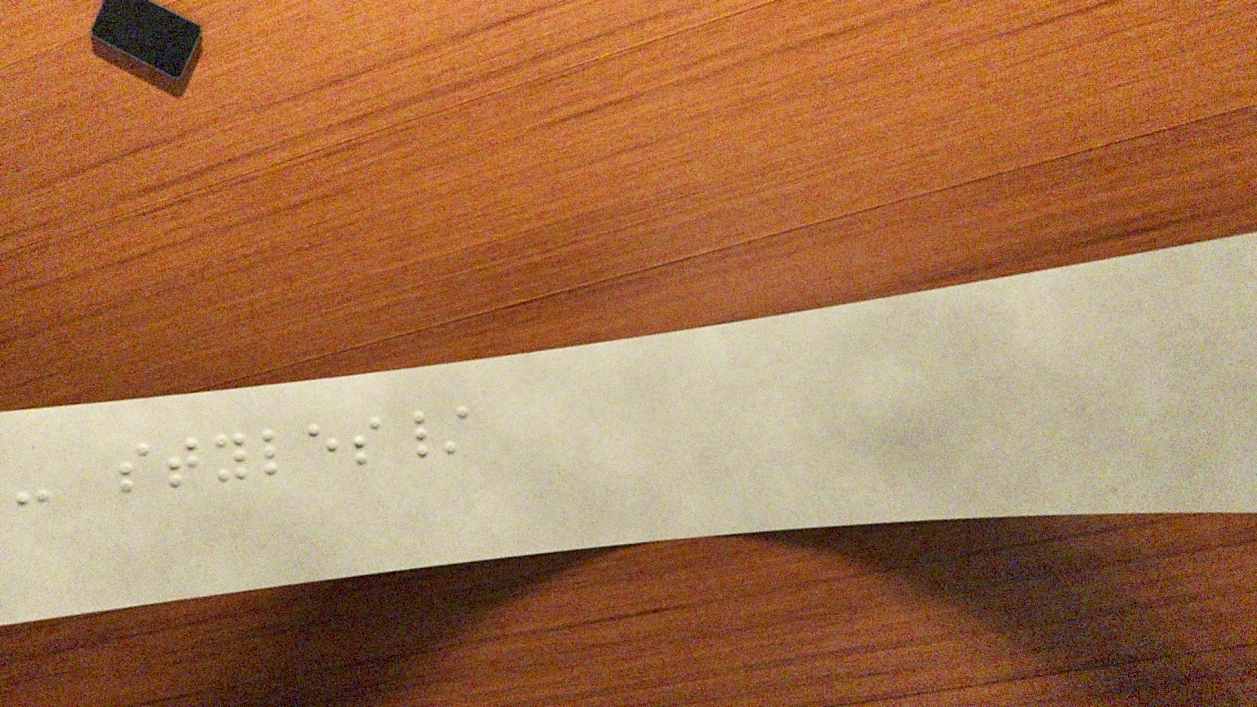- styles/
